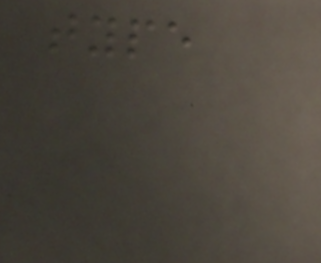type
